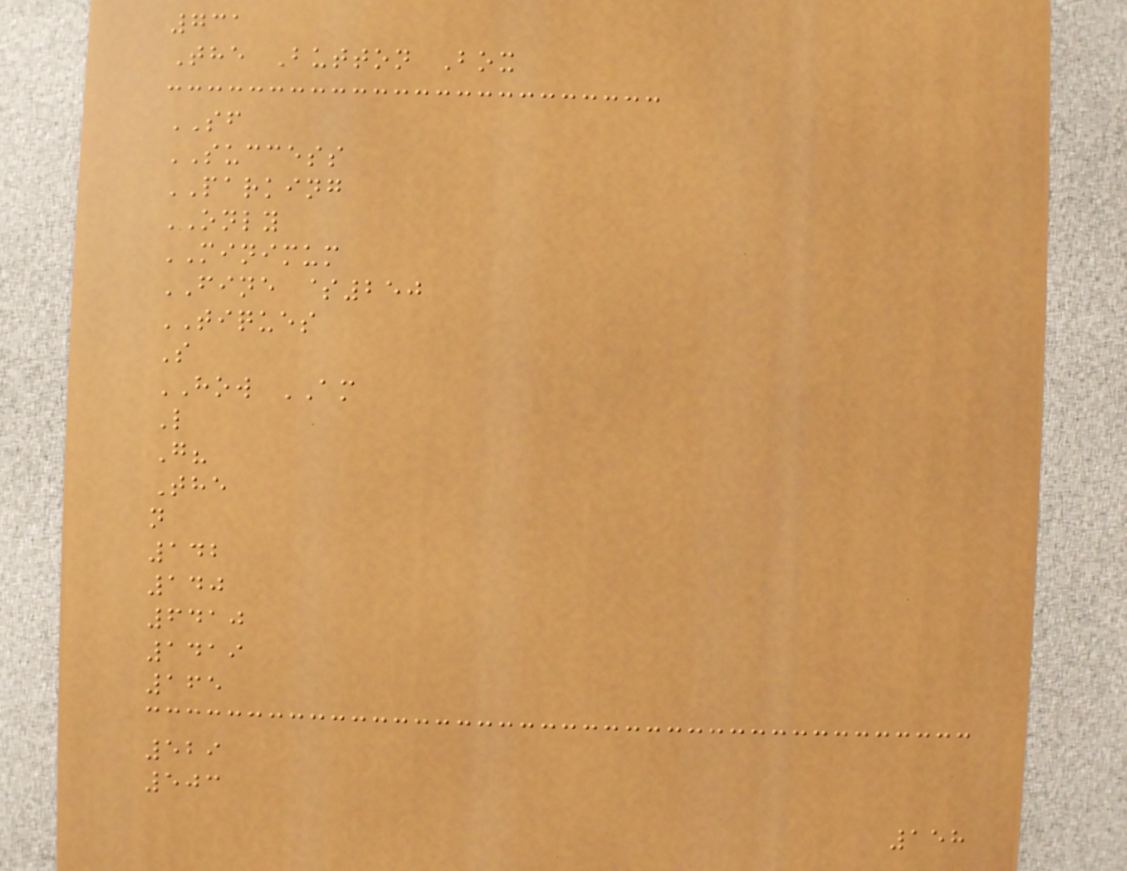731
The Button Box
SF
SUCCESS
PARKING
ONLY
MINIMUM
FINE $250
TIQUES
S
HOW AM
L
G?
The
n
142
140
6410
1419
165
529
503
158
